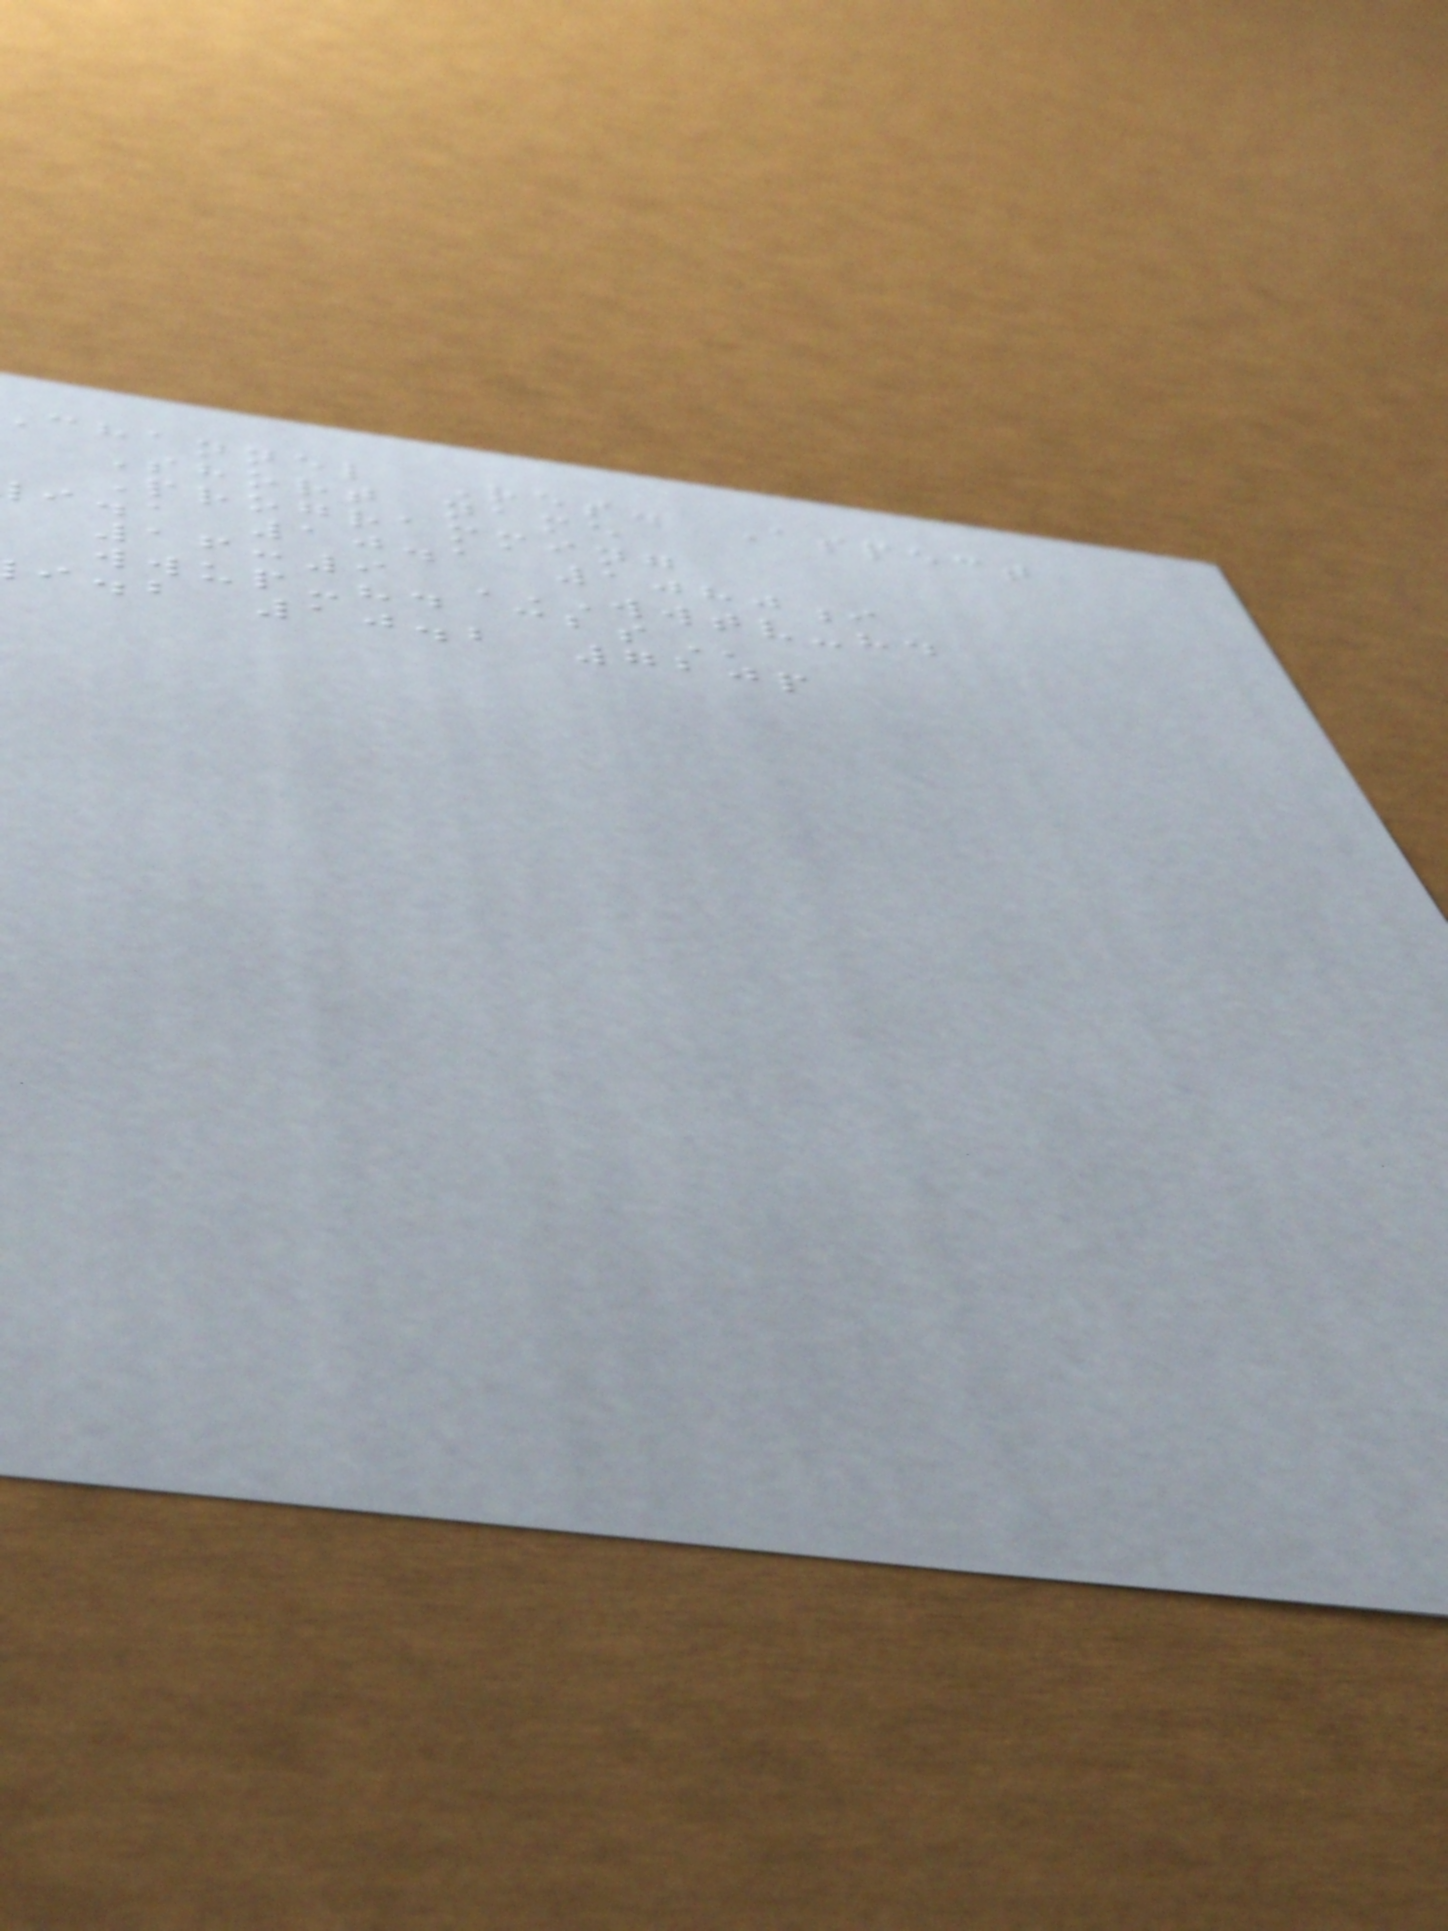channel Res. Aspect
Short name
Programming
i.a 10.1 1080i
16:9 WWTV-HD
wwup-hd
i.b 10.2 720p
